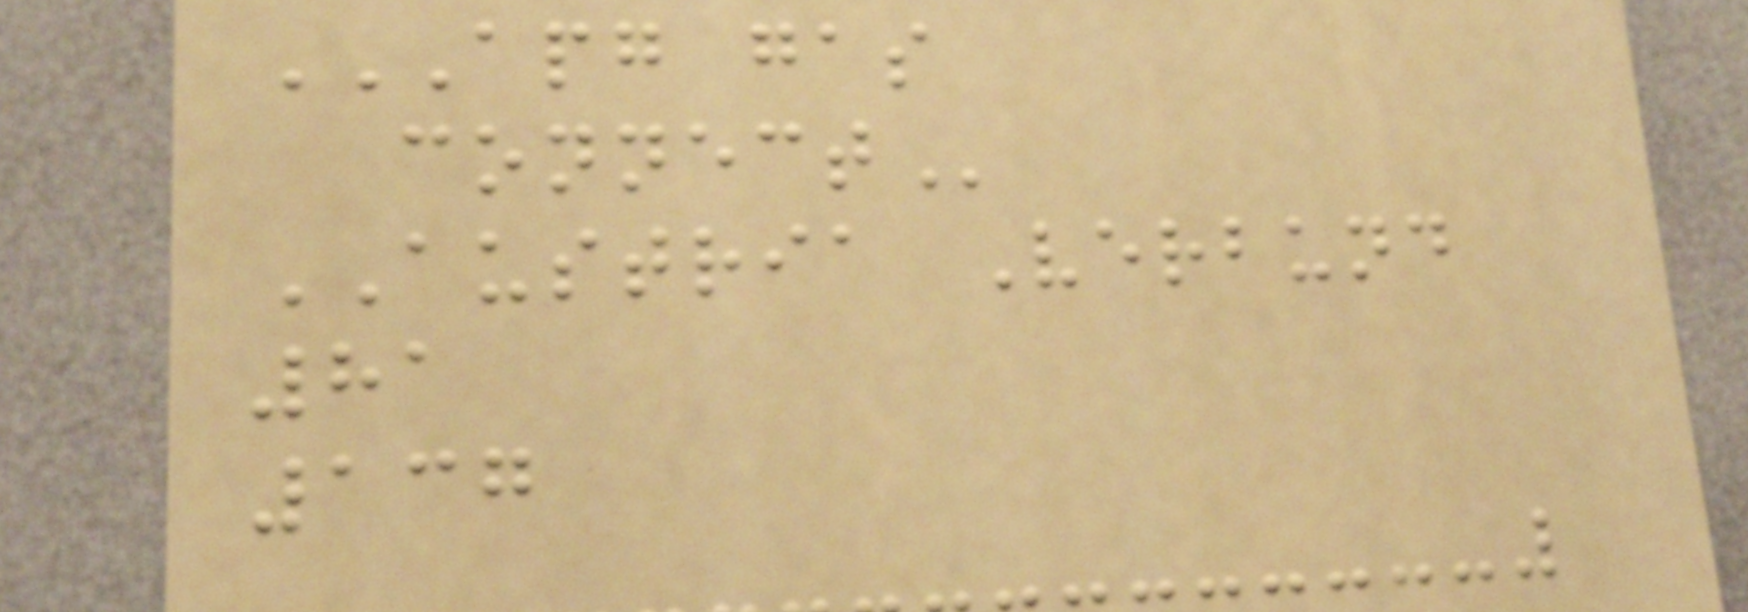APG GAS
CONNECT
AUSTRIA Verbund
81
137
